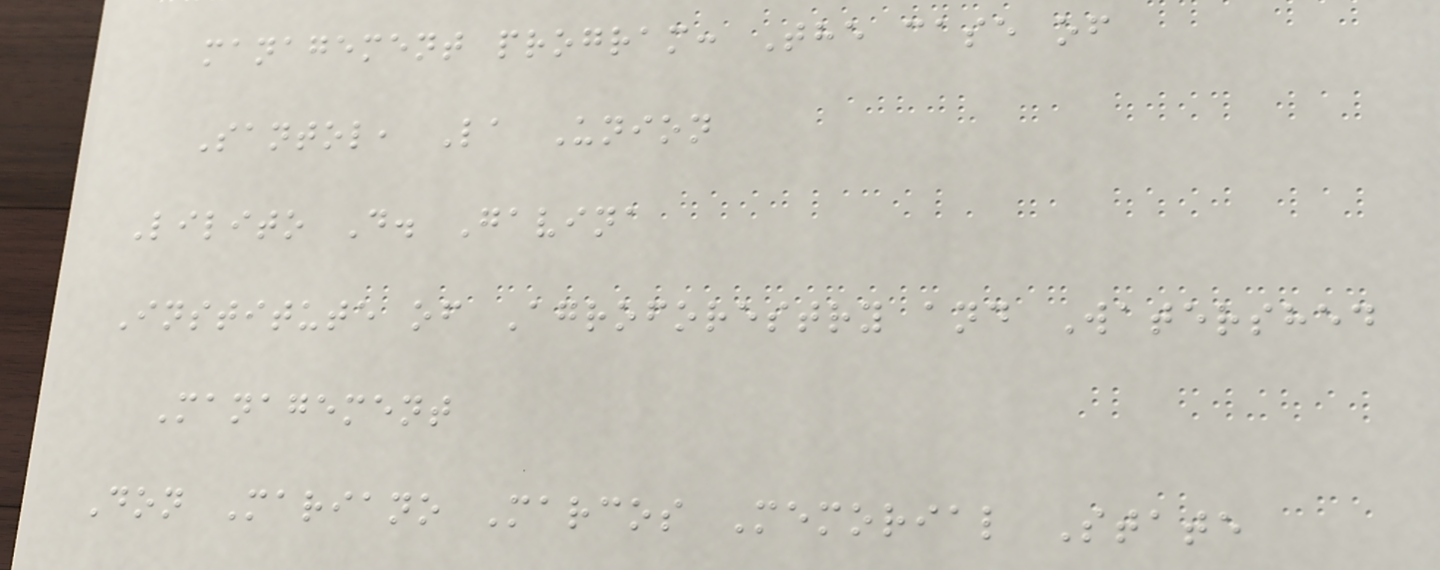management program: The case of
Santol, La Union
Lilito D. Gavina
Institute of Agroforestry and Watershed
Management
Don Mariano Marcos Memorial State
